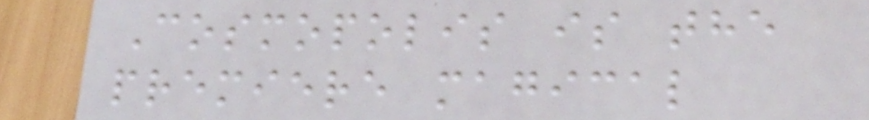Cosmopolis is the
premiere magical
